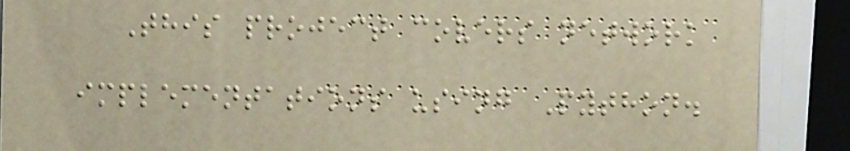This project covers network
implementations using Python.
